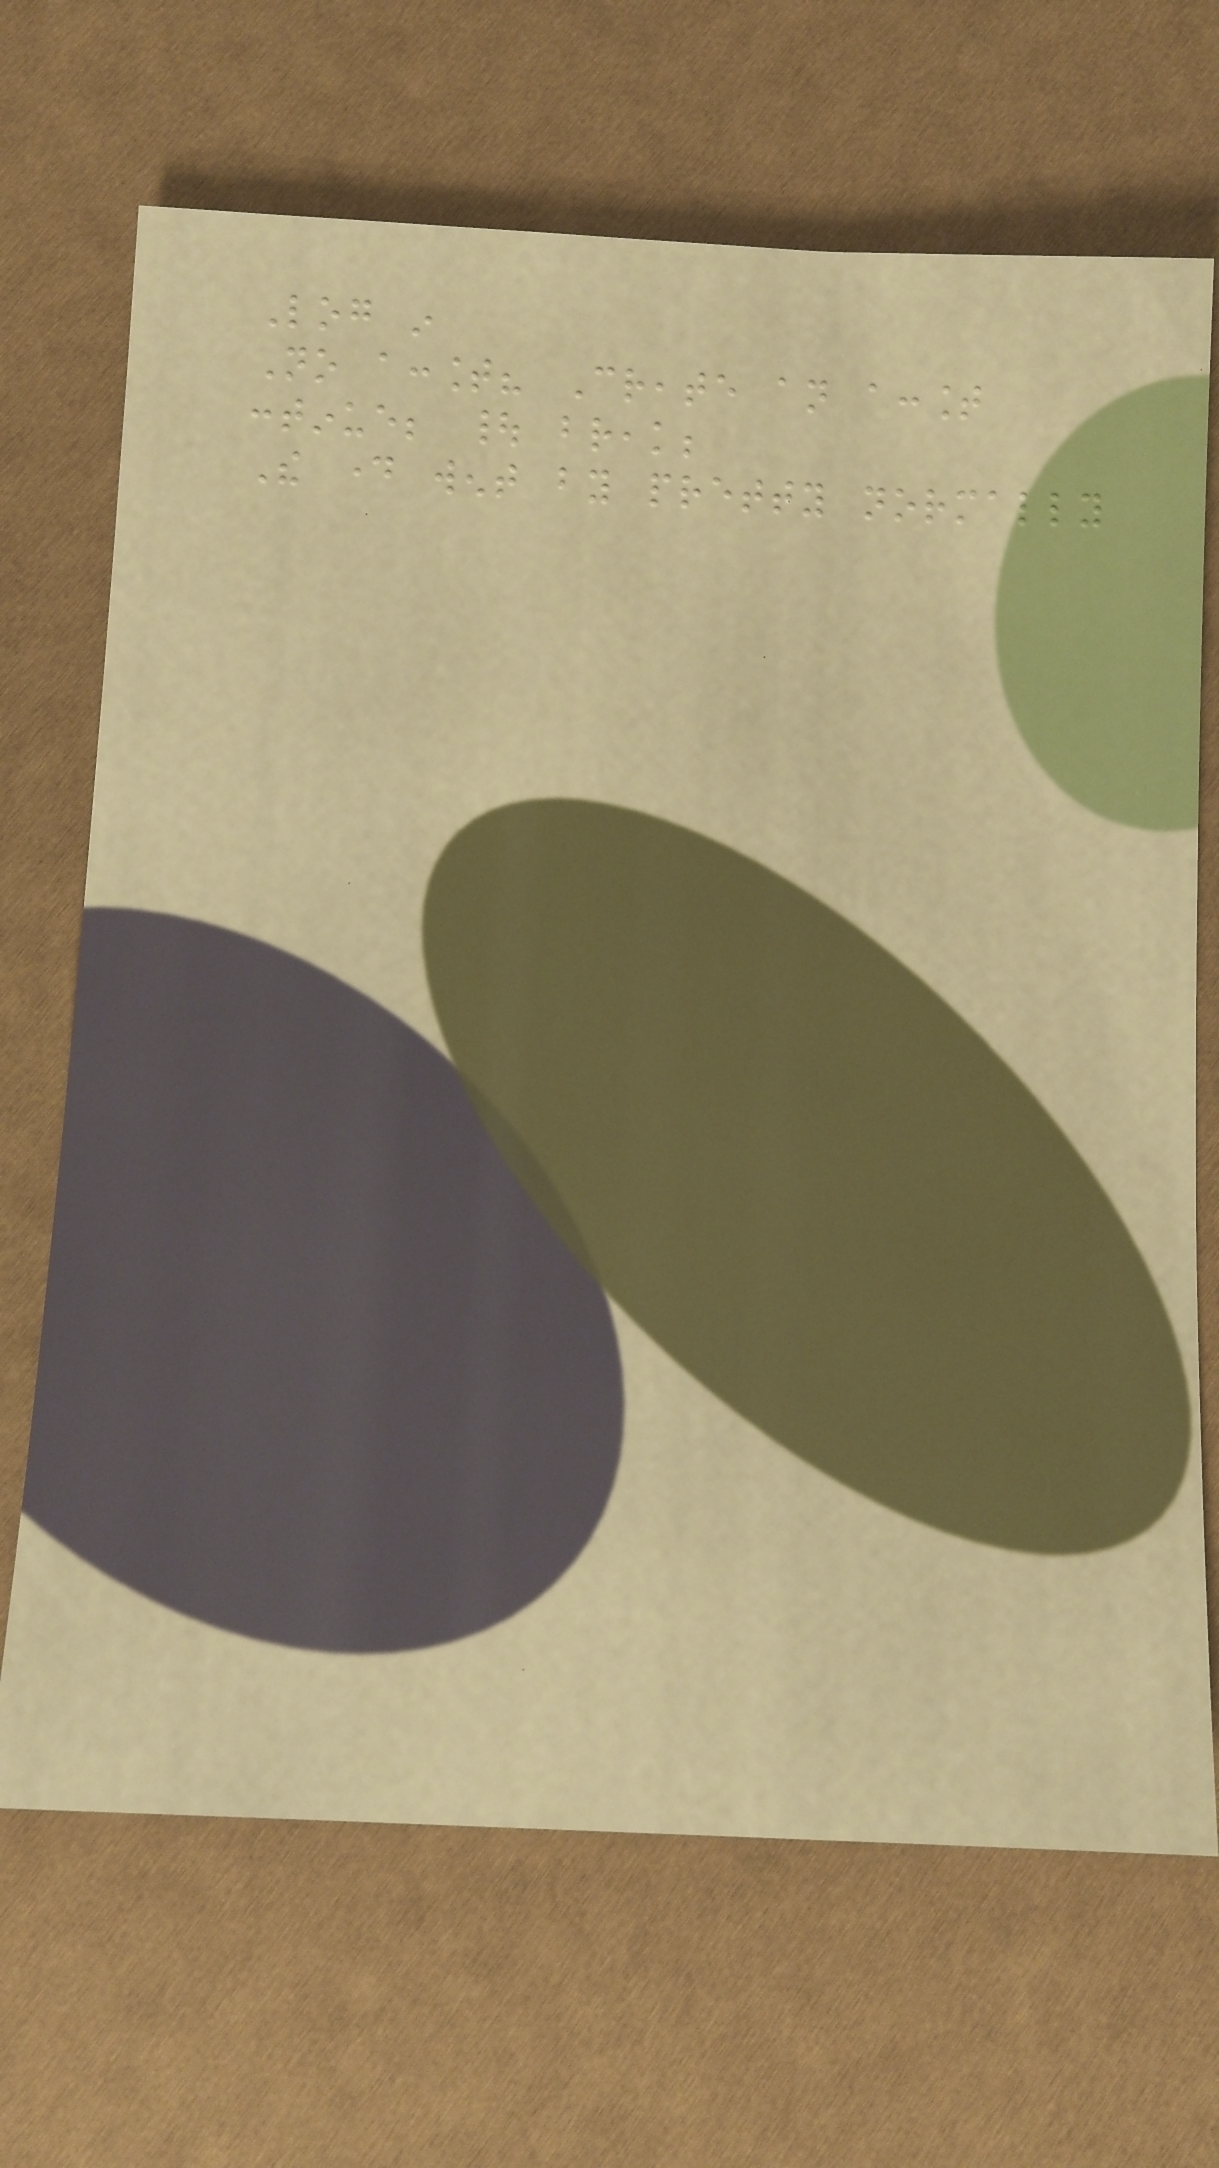Log in
No account? Create an account
continue; | break;
The day went by pretty normally
